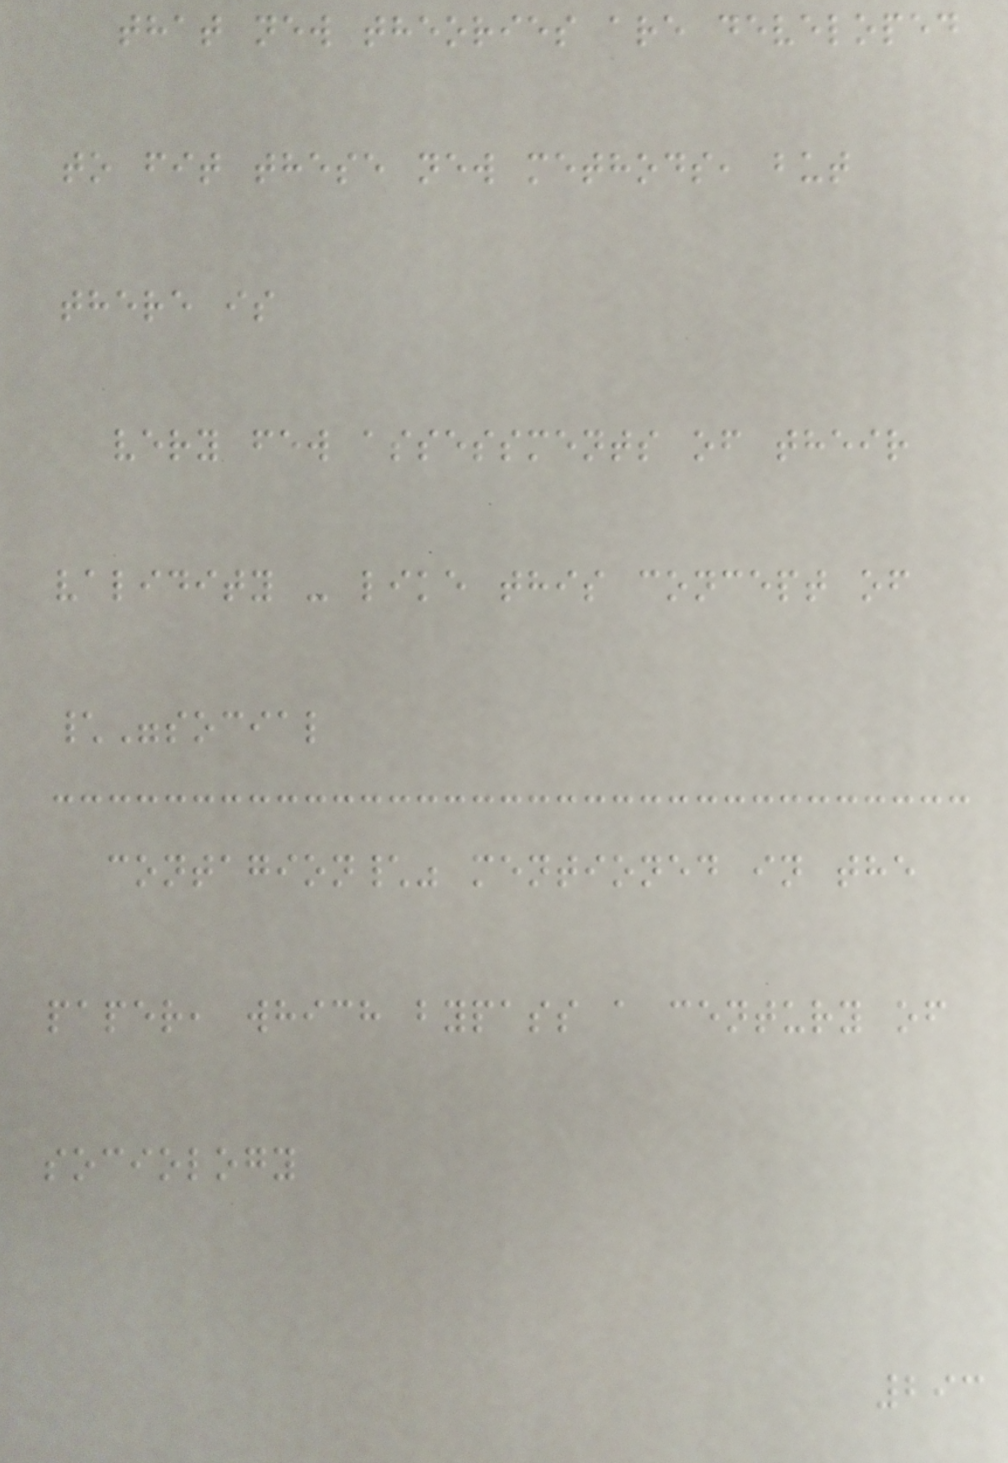that new theories are developed
to fit these new methods, but
there is
very few assessments of their
validity - like this concept of
\"social
contagion\" mentioned in the
paper, which bypass a century of
sociology
293
